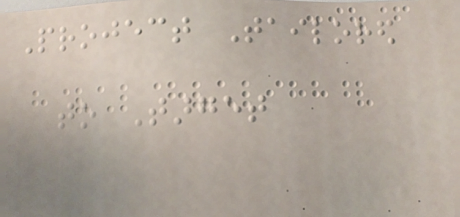Project Tailored
to Target
